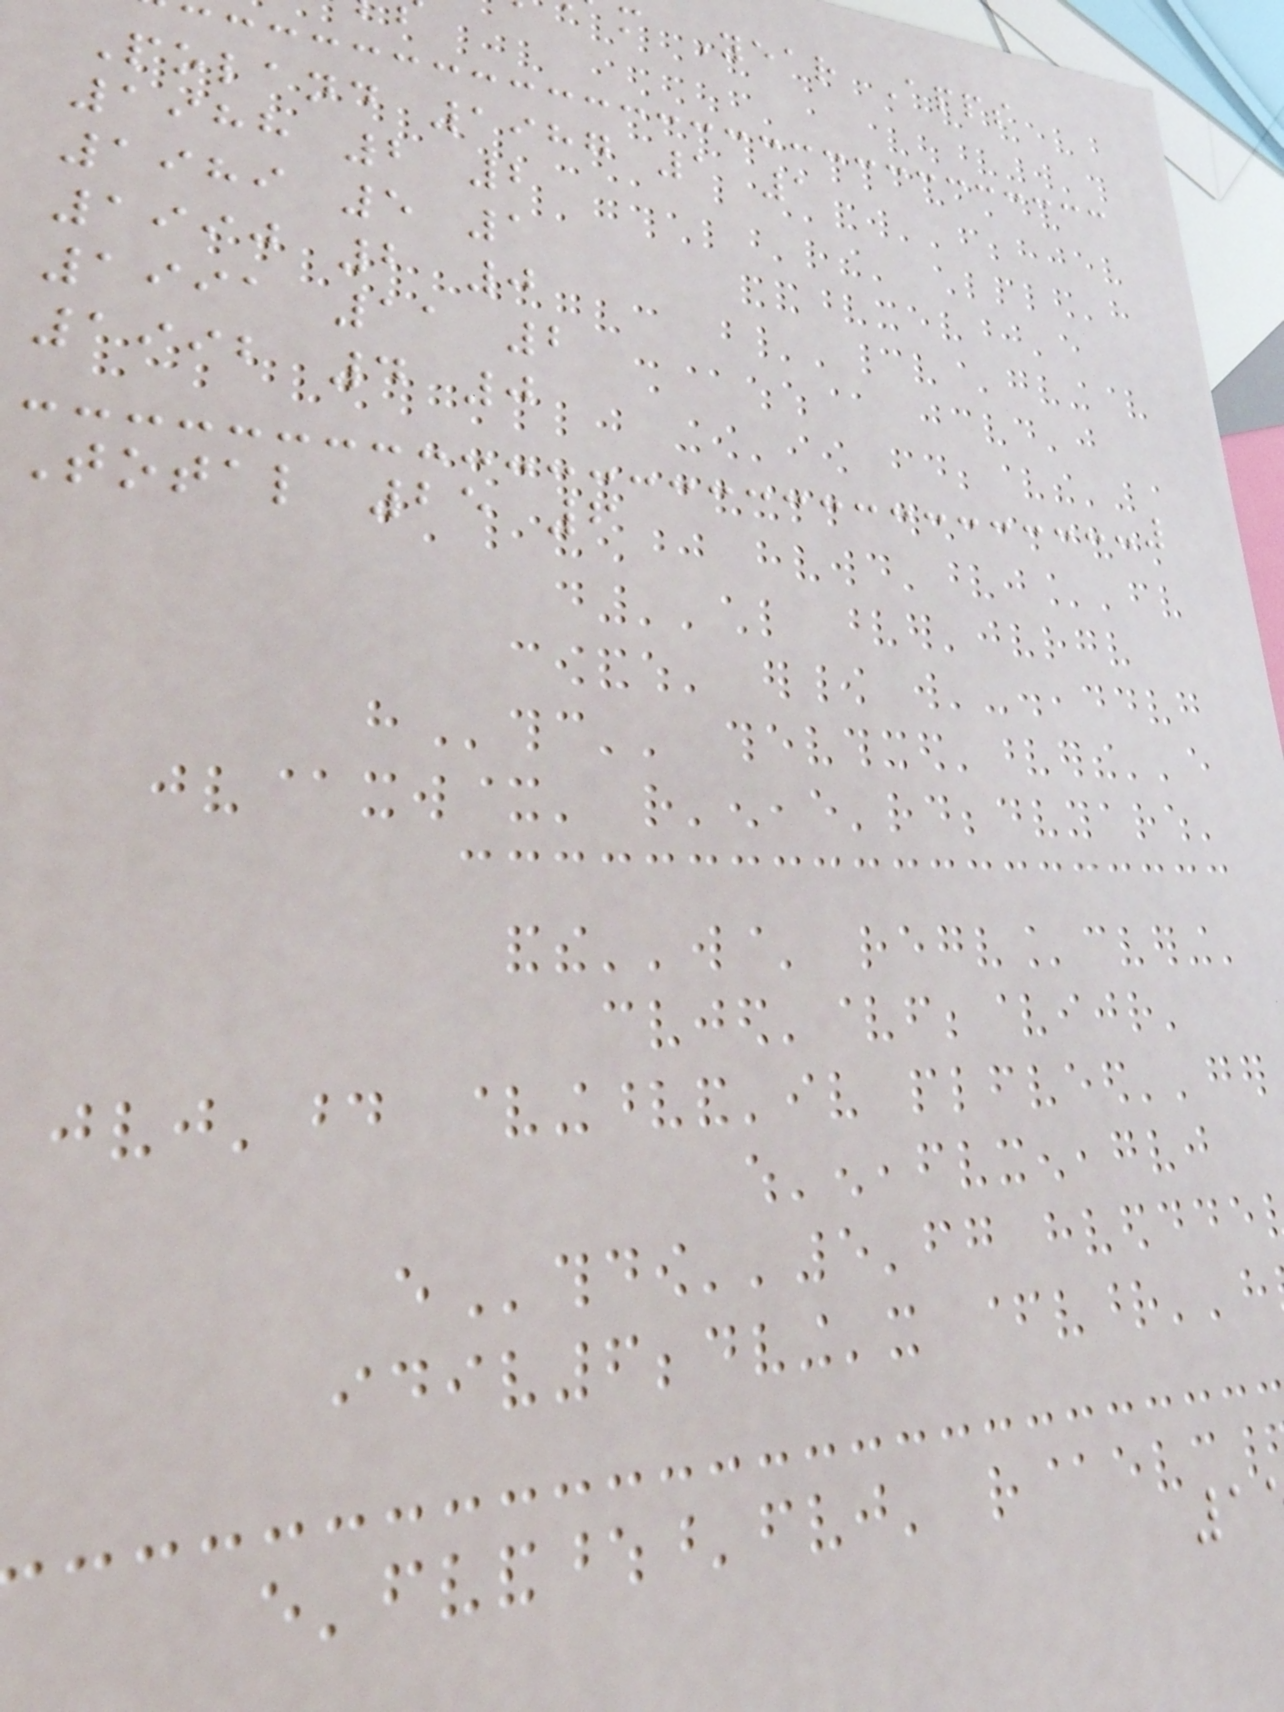m Year Apps
Poland 1987 1 1
1988 2 2
1989 5 1
1990 2 0
1991 11 2
1992 4 0
Total 25 6
